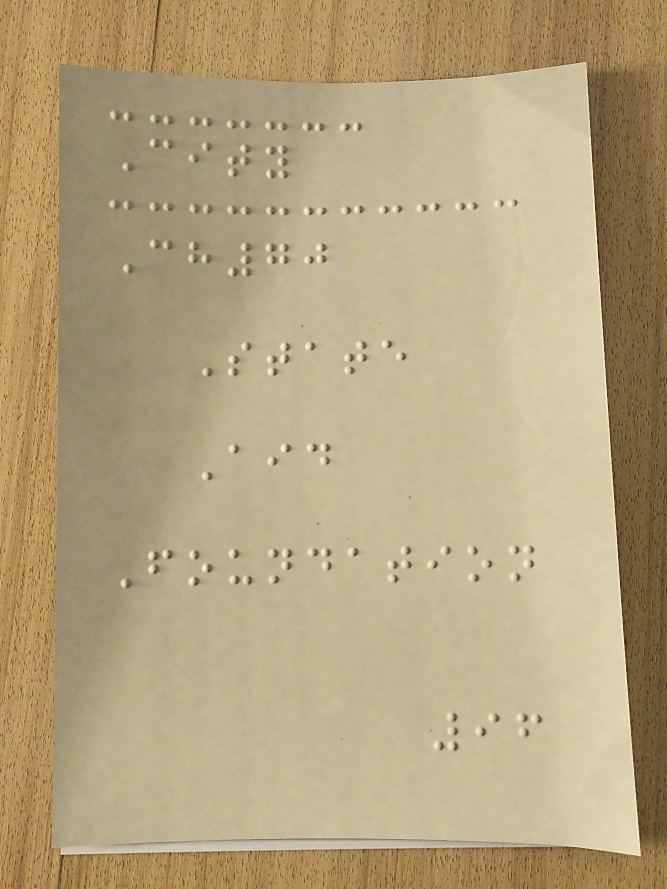City
Ch70
State
Aid
Foundation
96
